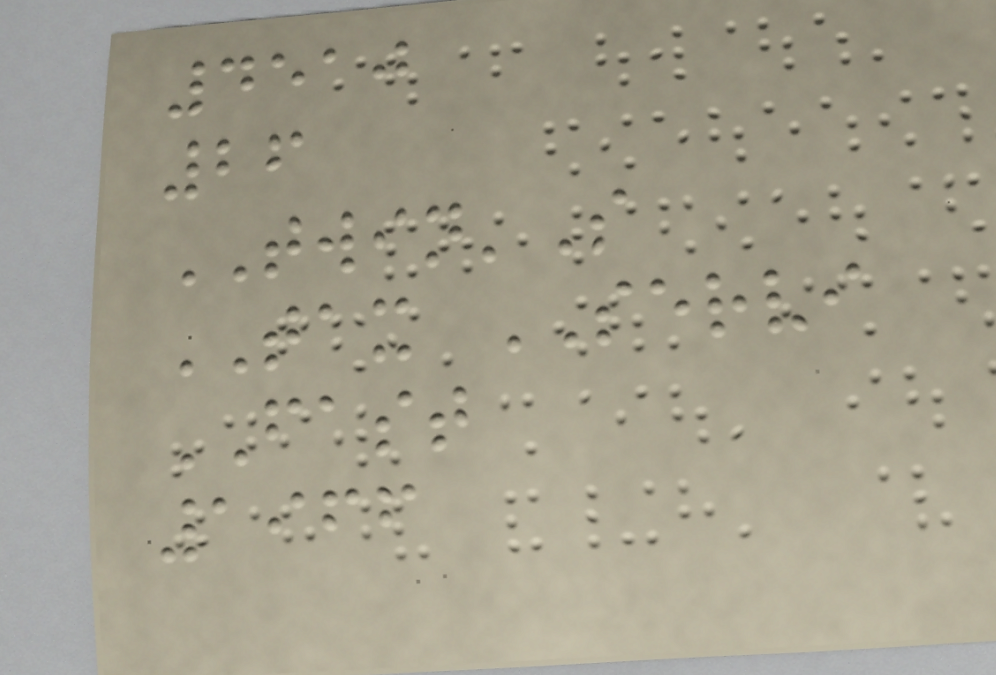4510
26
TWIN'S
TAX SERVI
FAST
1966
